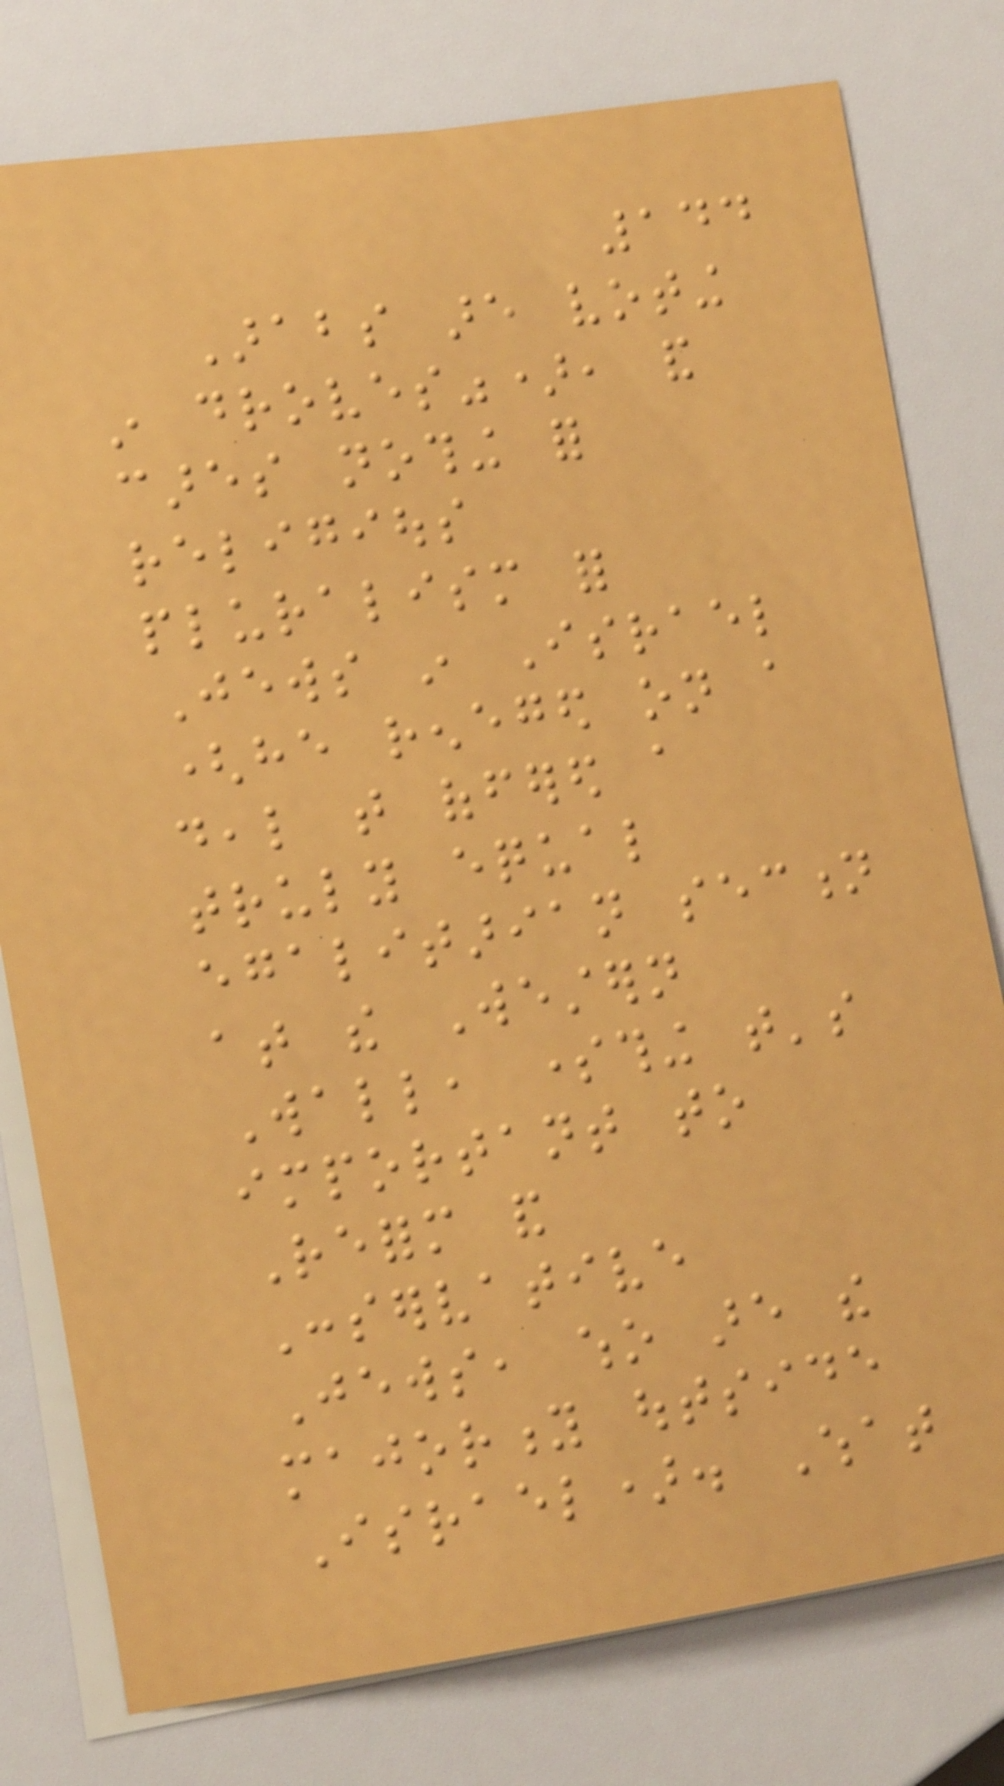144
Arabs are voting
in droves"), and
cares nothing for
religious
pluralism for
Jews in Israel
(he reneged on a
deal that offered a
truly equal
egalitarian section
at the Western
Wall, something that's
important to
Reform and
Conservative
Jews, who are the
majority outside
Israel). What
